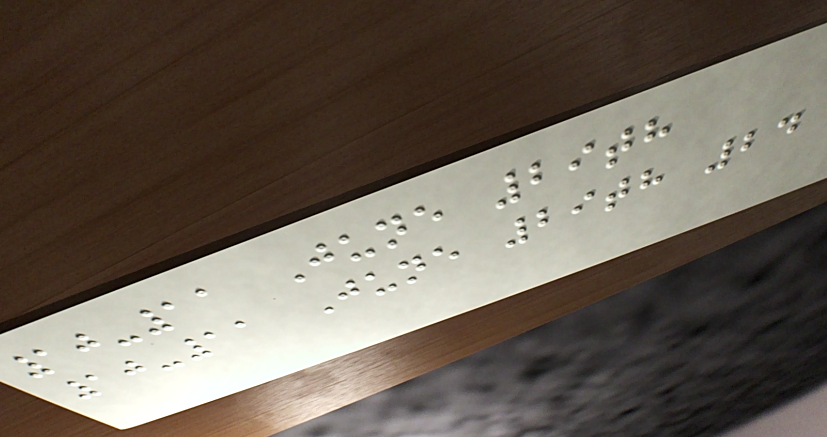10-11 June 29th
10-11 June 29th 24
